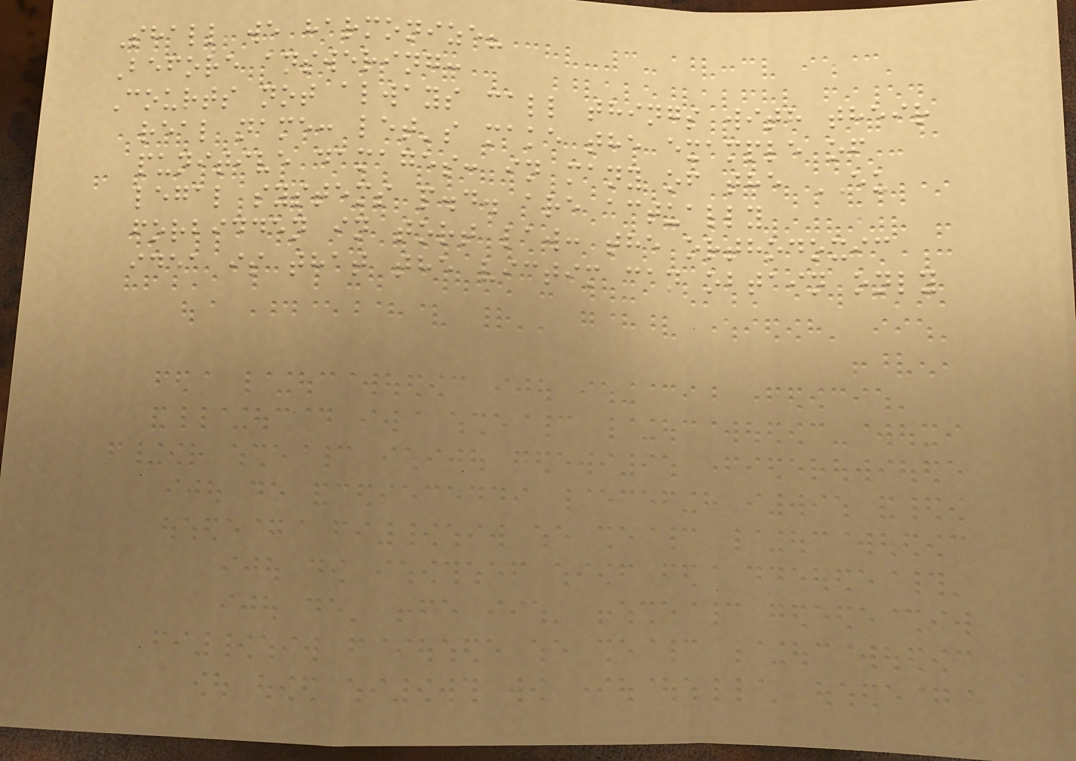Shall we harmonize?
Before answering:
Courts not always call things with their
real name: let's make the example of
punitive damages: in many of the EU
legal systems p.d. are actually
forbidden in tort law: the orthodoxic
idea is that the victim can obtain only
